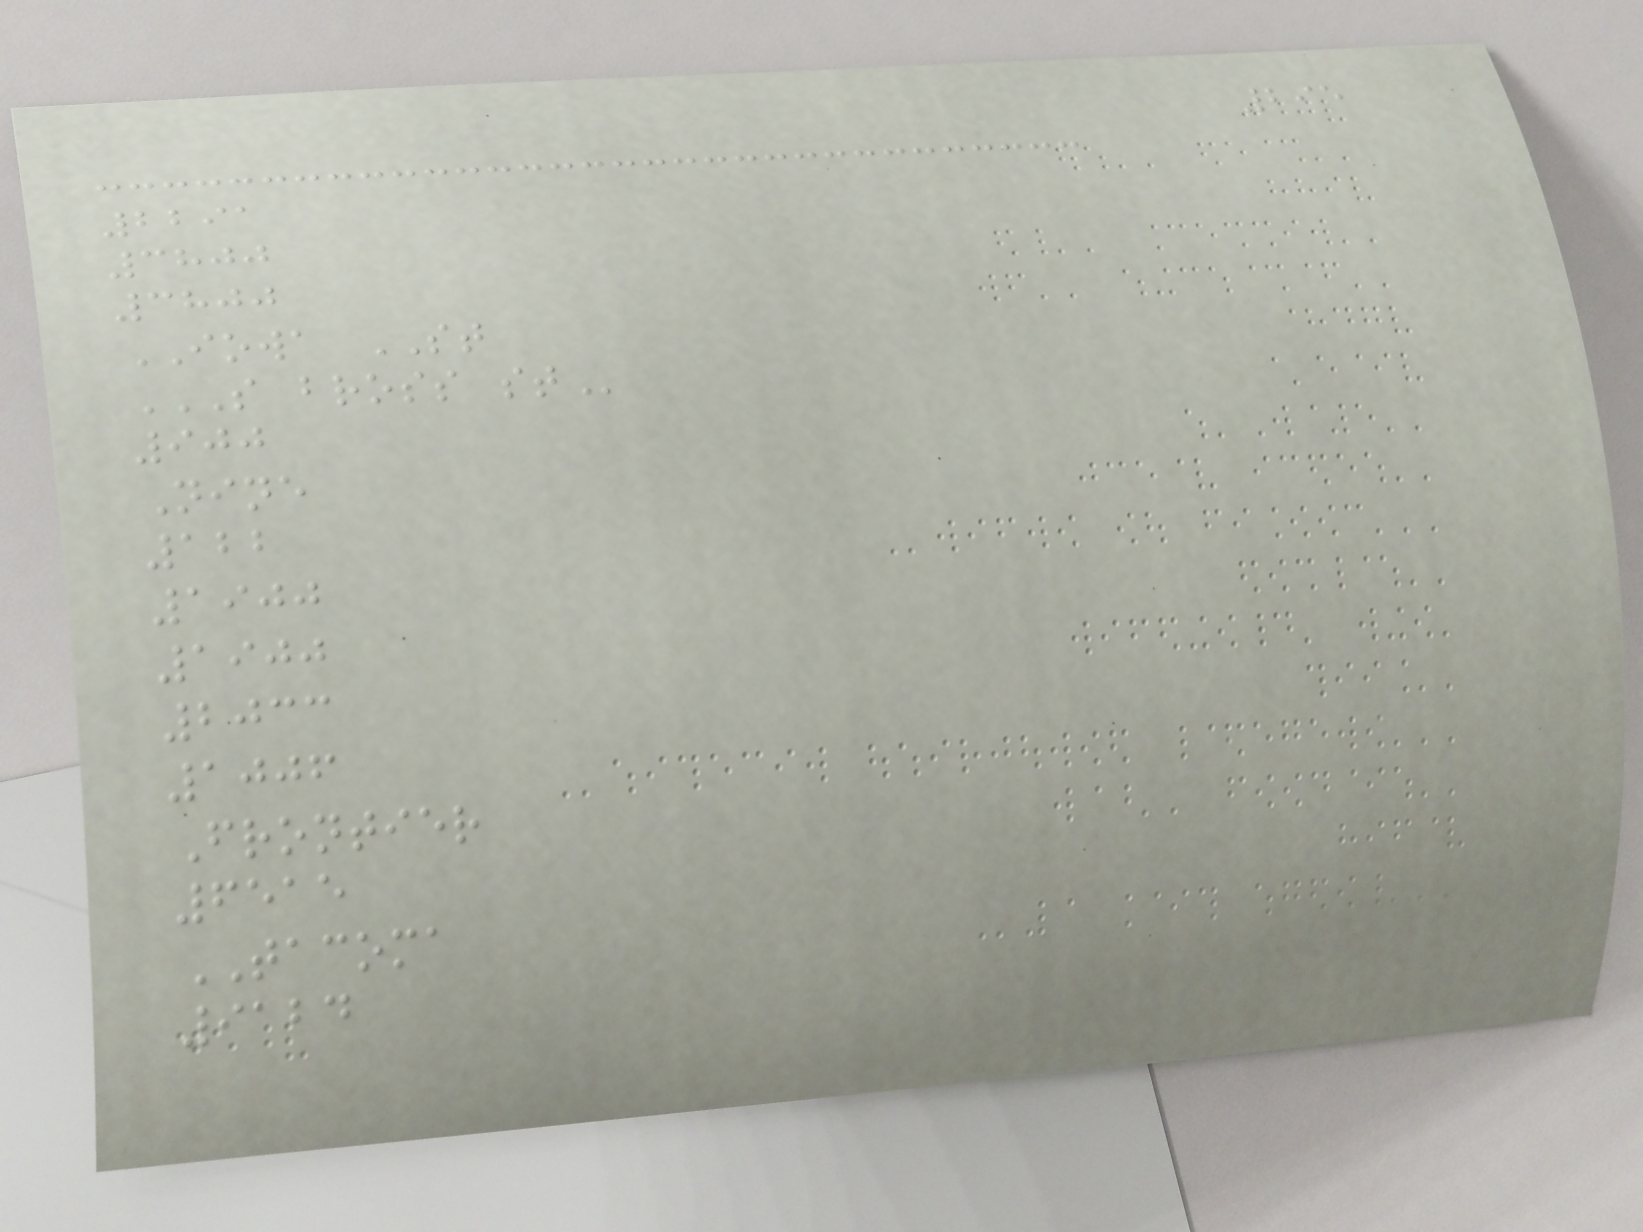295
2291
3800
3800
IOWA ST
S BROSS ST
900
Nine
122
1900
1900
2033
1006
Frontier
6515
TACOMA
9124
